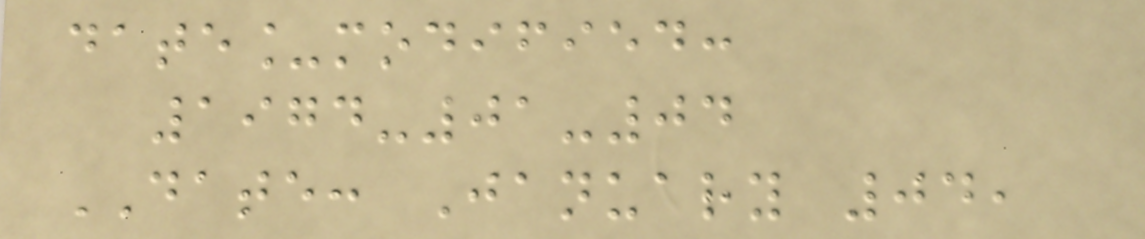date_modified:
1974-01-04
DATE: January 04,
